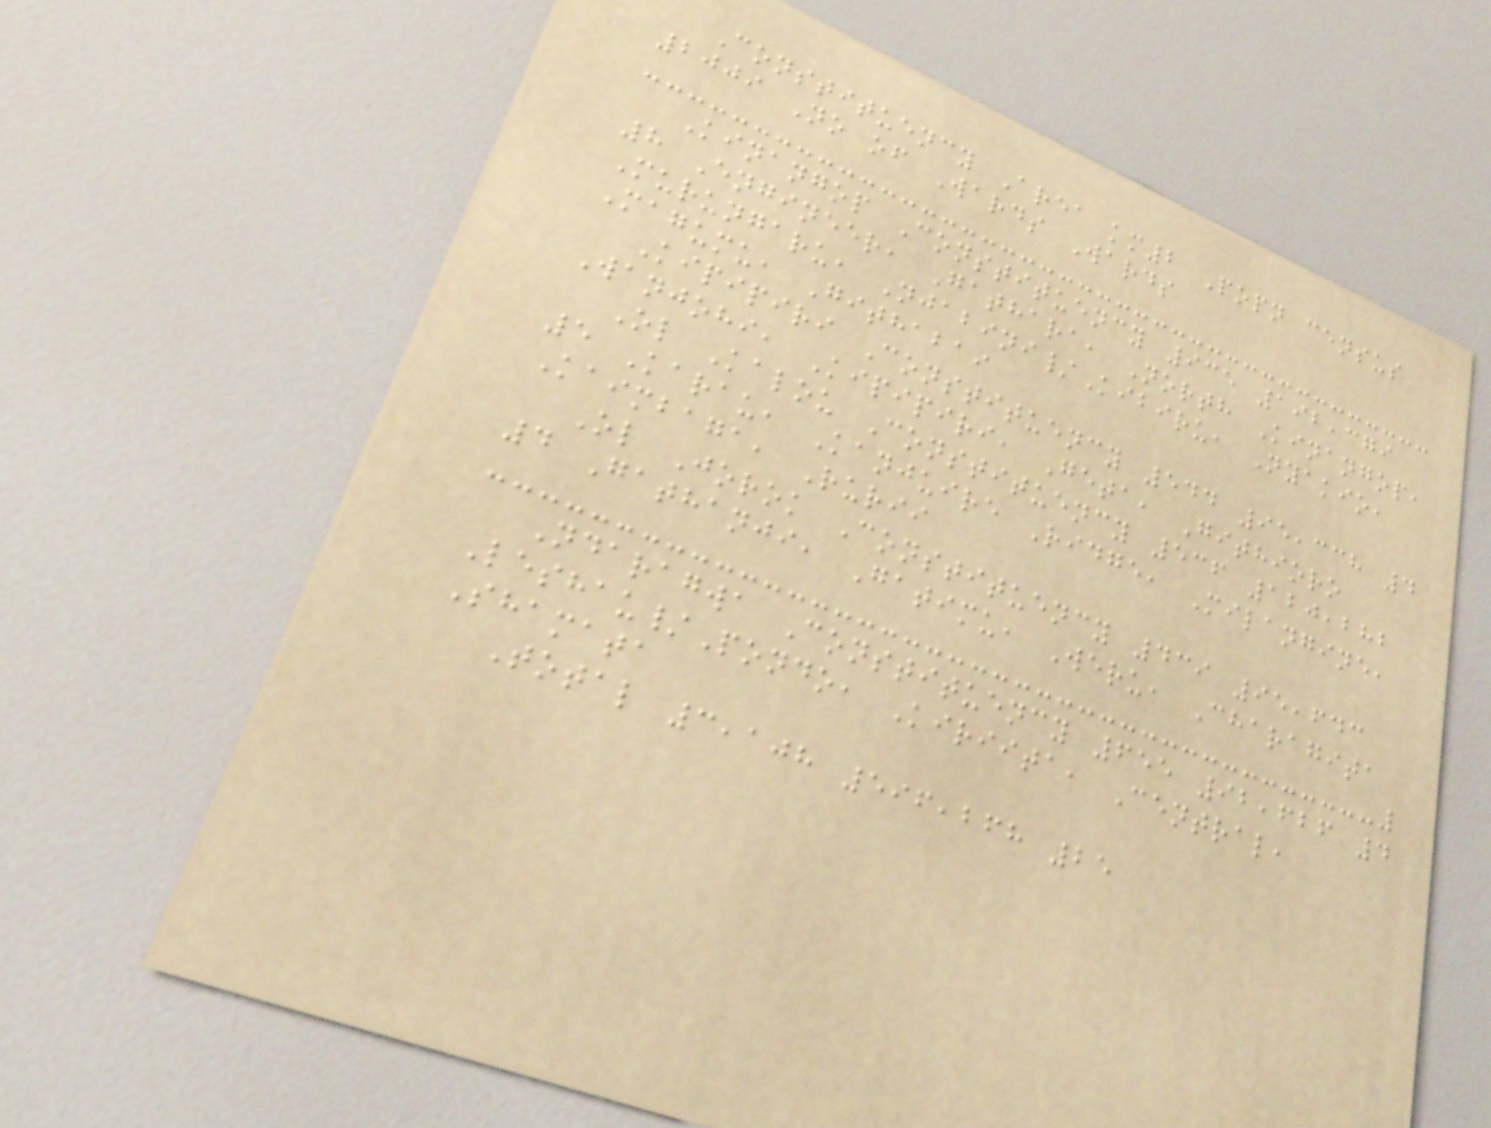Constituency Area km2 Popn census
2009 No of Wards Wards
Kinangop Constituency 935 192,379
8 Engineer, Gathara, North Kinangop,
Murungaru, Njabini/Kibiru, Nyakio,
Magumu, Githabai
Kipipiri Constituency 544 95,338 4
Wanjohi, Kipipiri, Geta, Githioro
Ol Kalou Constituency 536 120,282
5 Karau, Kanjuire Ridge, Milangine,
Kaimbaga, Rurii
Ol Jorok Constituency 439 95,643
4 Gathanji, Gatimu, Weru, Charagita
Ndaragwa Constituency 655 92,626 4
Leshau/Pondo, Kiriita, Central,
Shamata
Total 3,108 596,268 25
